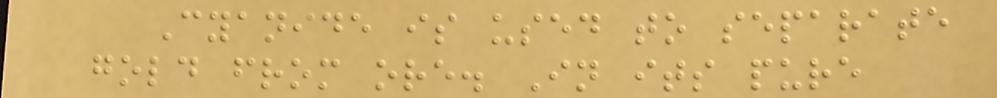Cyanide is used to separate
gold from ore. In its pure
